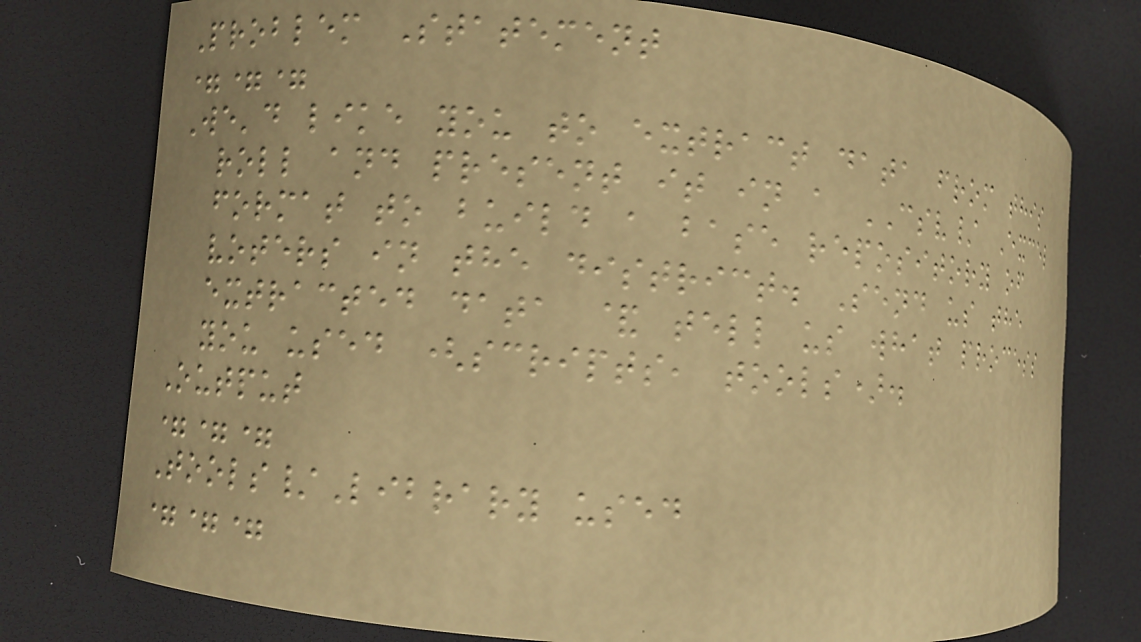Problem Statement
===
We'd like you to extract data from this
roll and present it in a CSV/ Excel
format to build a base repository of
voters in the district. Send us the
extracted data & tell us what process
you used (scripts, tools).
Output
===
Tools/Library used
===
